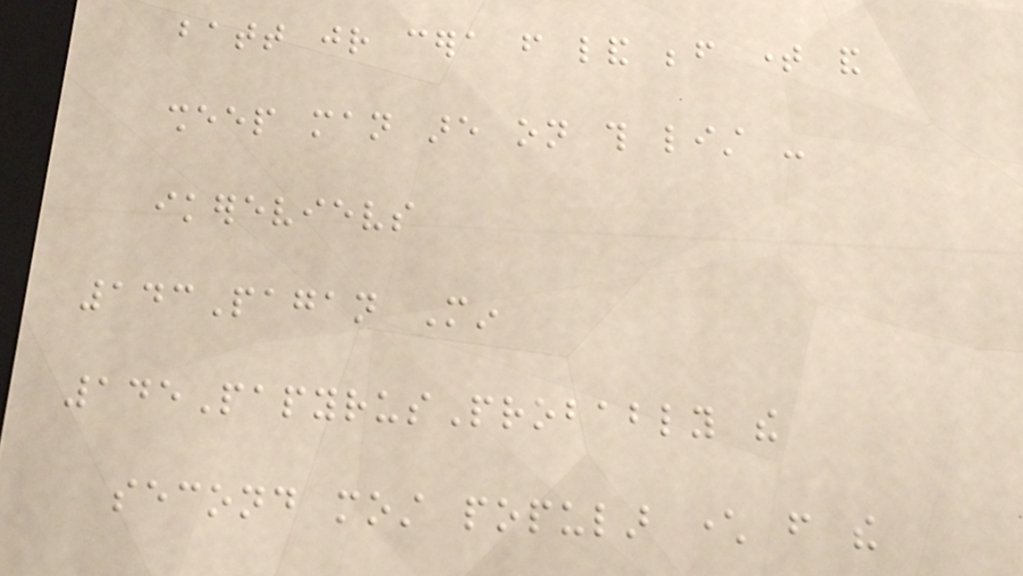batt jr cera from land before time and
sheep man are on this list -
ikerevievs
143Pagan Min
145PapyrusProbably the
second most popular character from the
